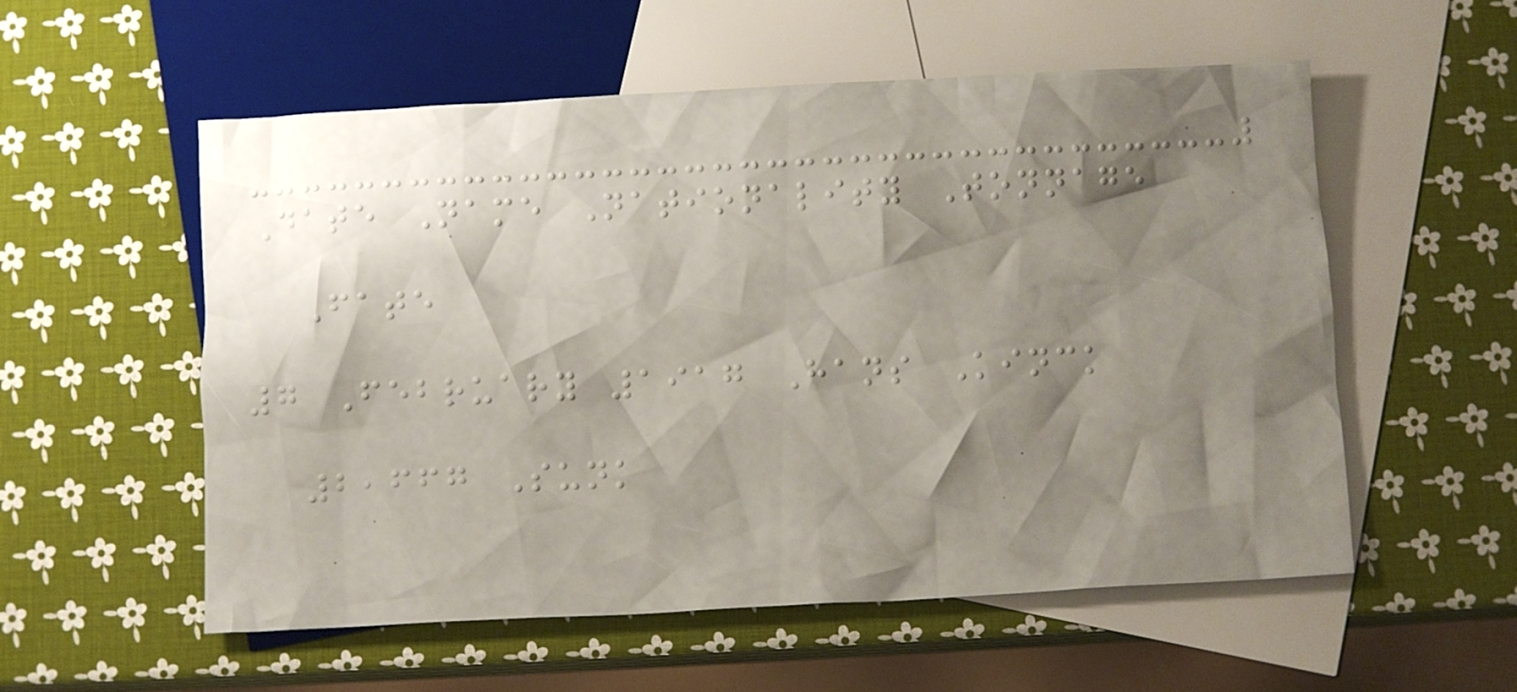Date Name Nationality Tonnage
Fate
7 February 1917 Hans Kinck
2,667 Sunk
